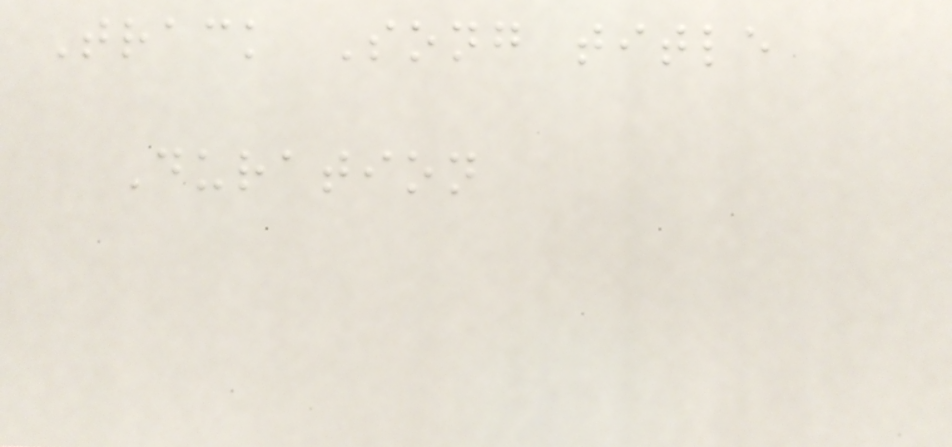Track Song title
Duration
